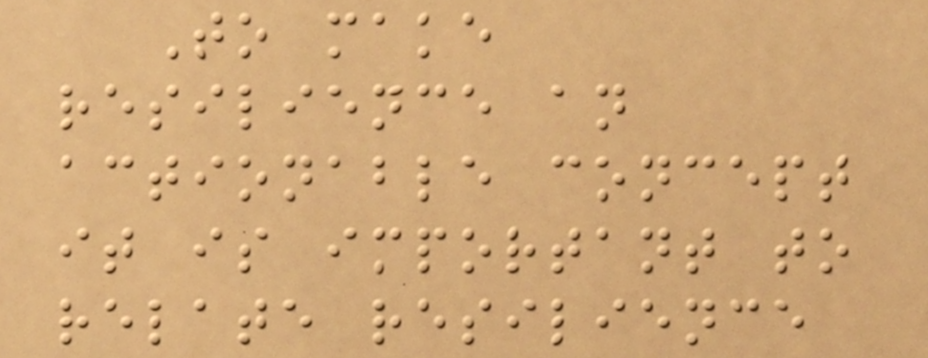To make
resilience an
actionable concept
it is important to
relate resilience
